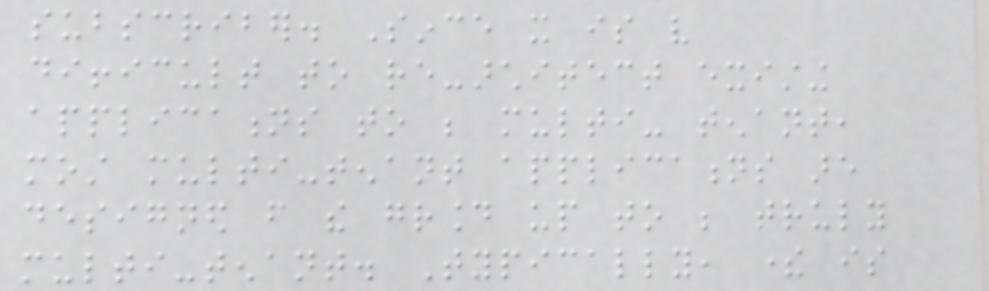subscriber. Since it is very
difficult to re-architect existing
applications to be multi- tenant,
most multi-tenant applications are
designed from the ground up to be truly
multi-tenant. Typically, there is
